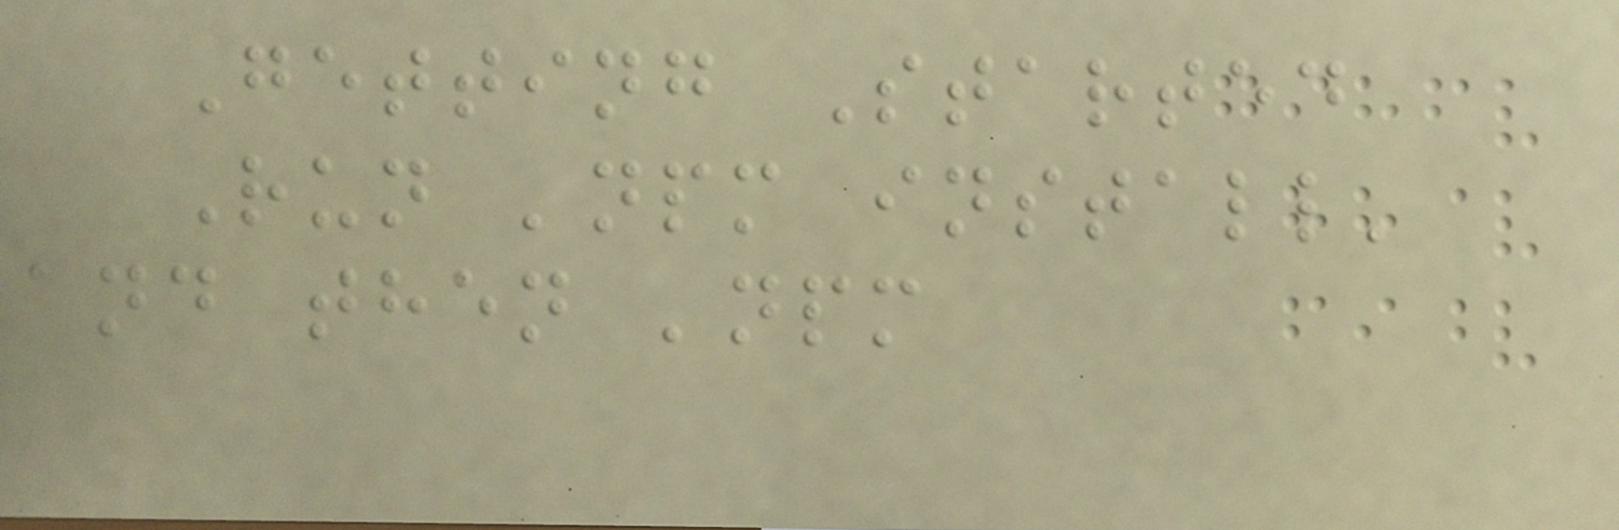Getting Started
Run 'npm install'
and then 'npm
